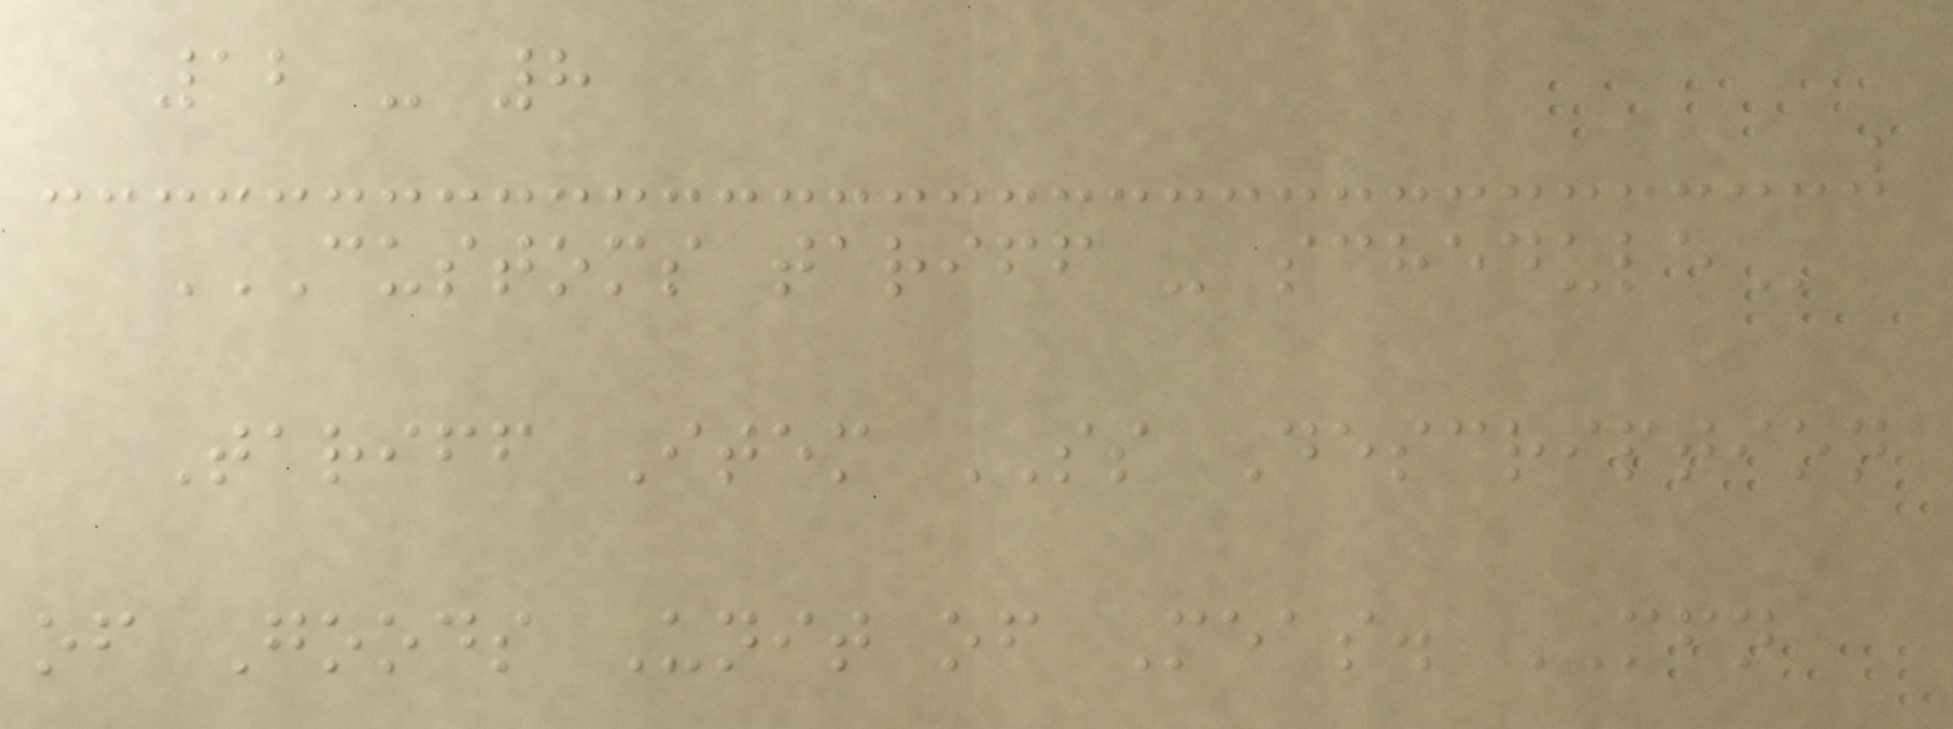12 - 8
CUSTOMS TARIFF - SCHEDULE
Tariff Item SS Description
of Goods Unit of Meas. MFN
